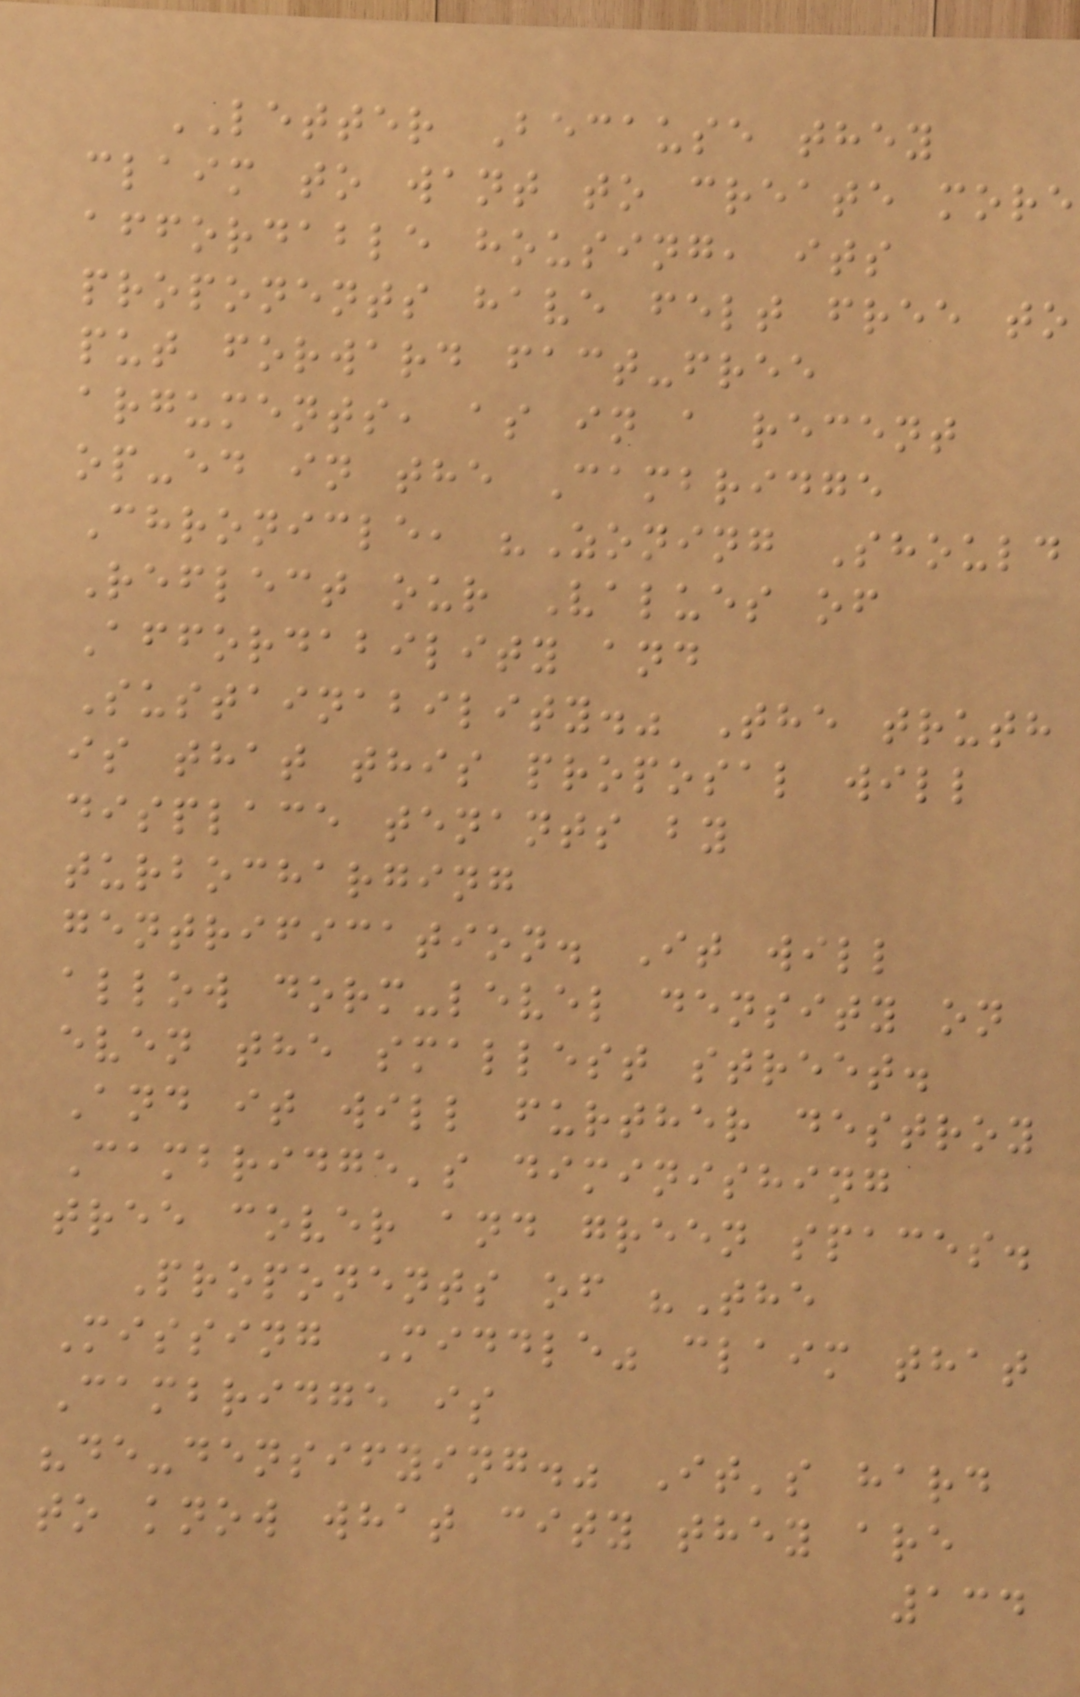LETTER Because they
claim to want to create more
affordable housing, its
proponents have felt free to
put forward fact-free
arguments, as in a recent
op-ed in the Cambridge
Chronicle, "Zoning Should
Reflect our Values of
Affordability and
Sustainability." The truth
is that this proposal will
displace tenants by
turbocharging
gentrification. It will
allow dorm-level density on
even the smallest street.
And it will further destroy
Cambridge's diminishing
tree cover and green spaces.
Proponents of "The
Missing Middle" claim that
Cambridge is
"de-densifying." It's hard
to know what city they are
134
